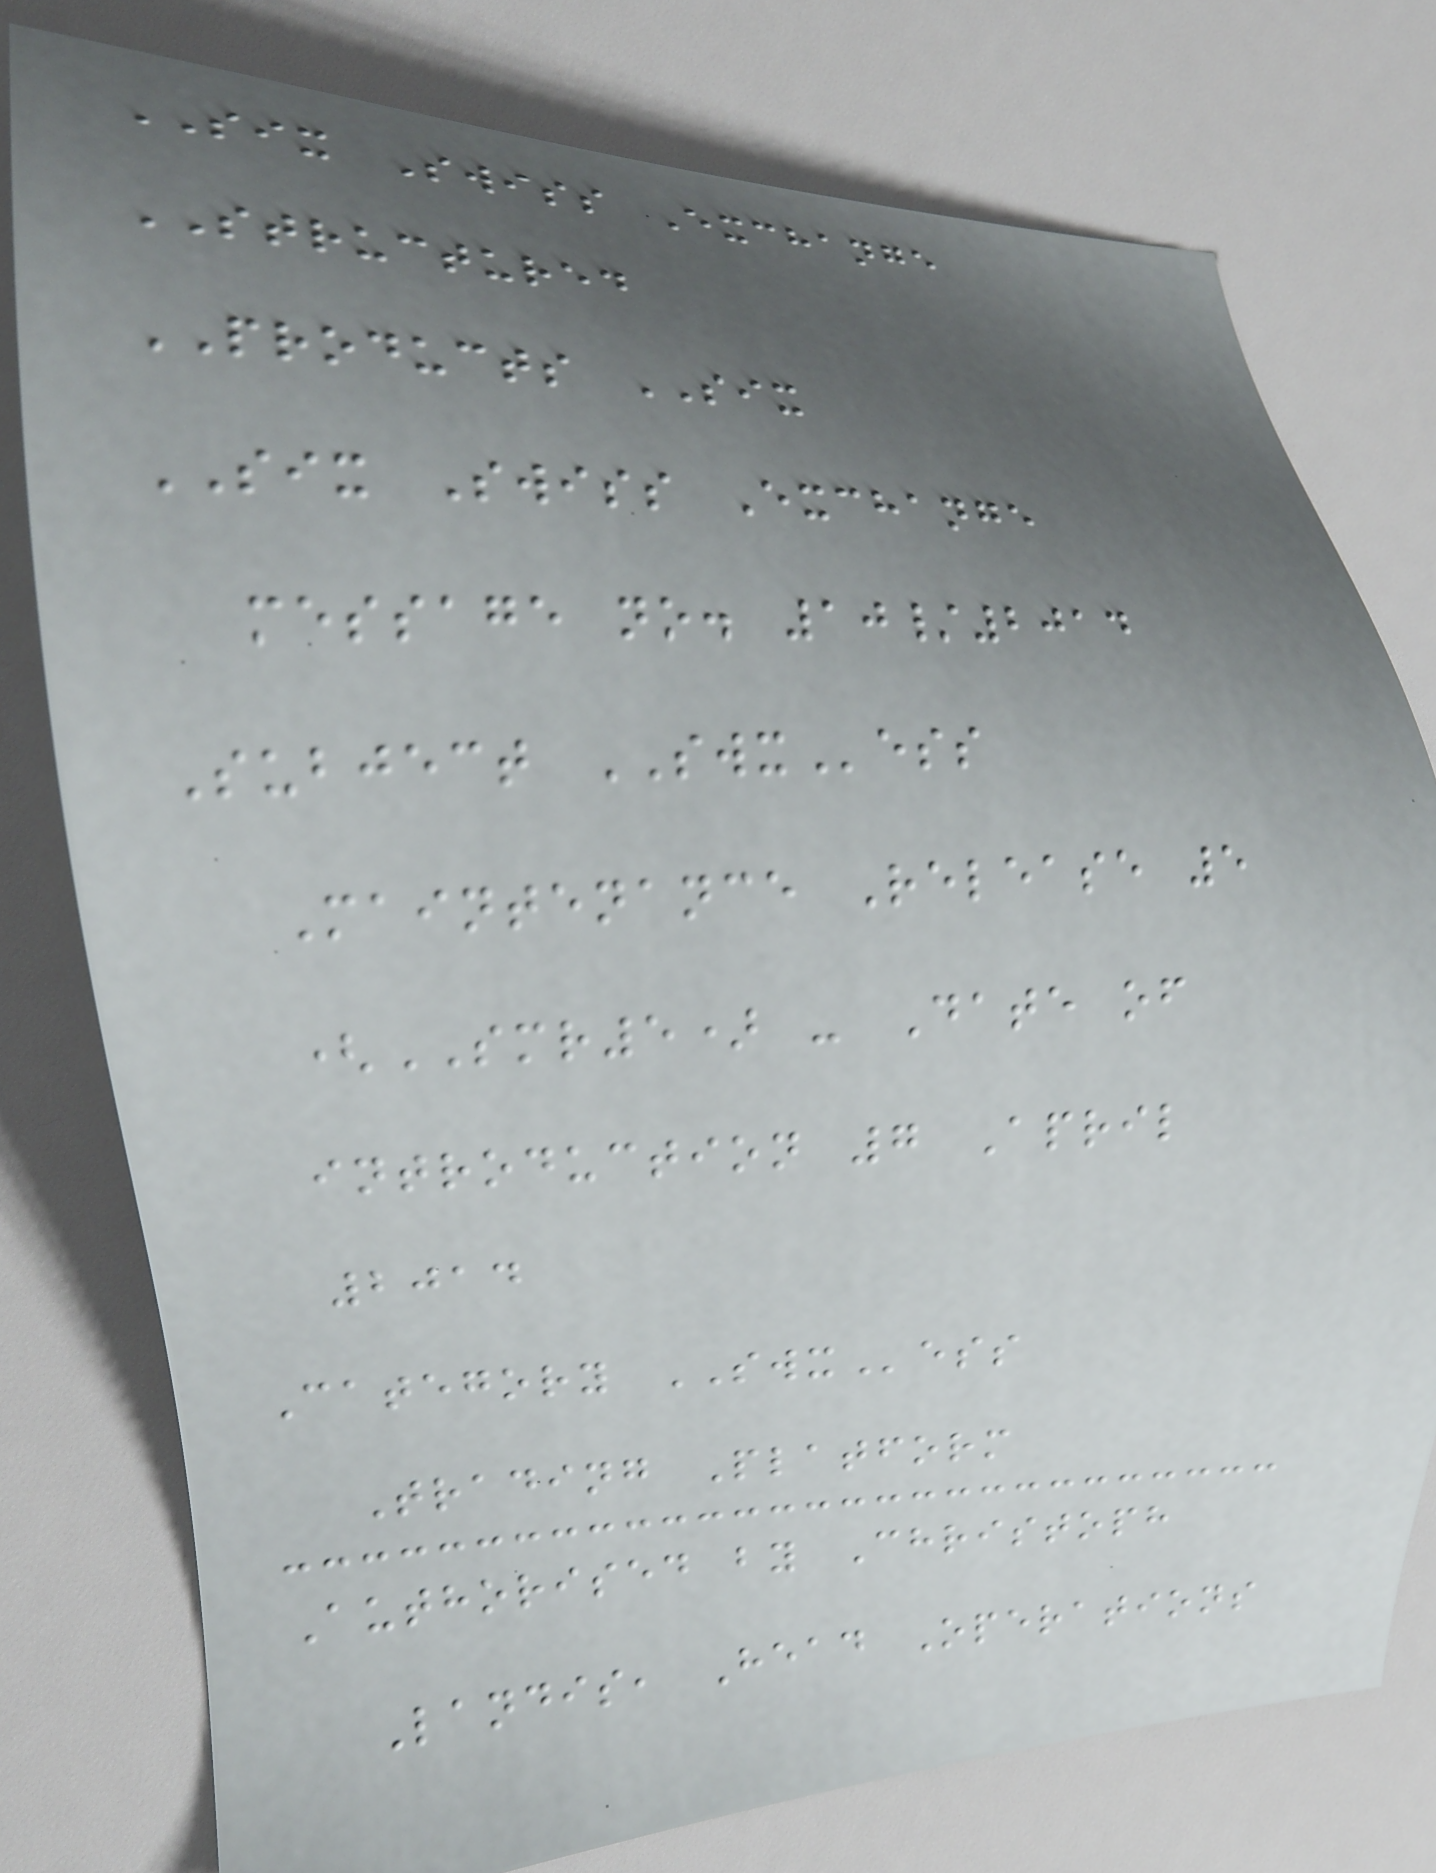SIX Swiss Exchange
STRUCTURED
PRODUCTS SIX
SIX Swiss Exchange
message no. 10/2014
Subject SWXess
Maintenance Release 5
(SMR5) - Date of
introduction 7 April
2014
Category SWXess
Trading Platform
Authorised by Christoph
Landis, Head Operations
